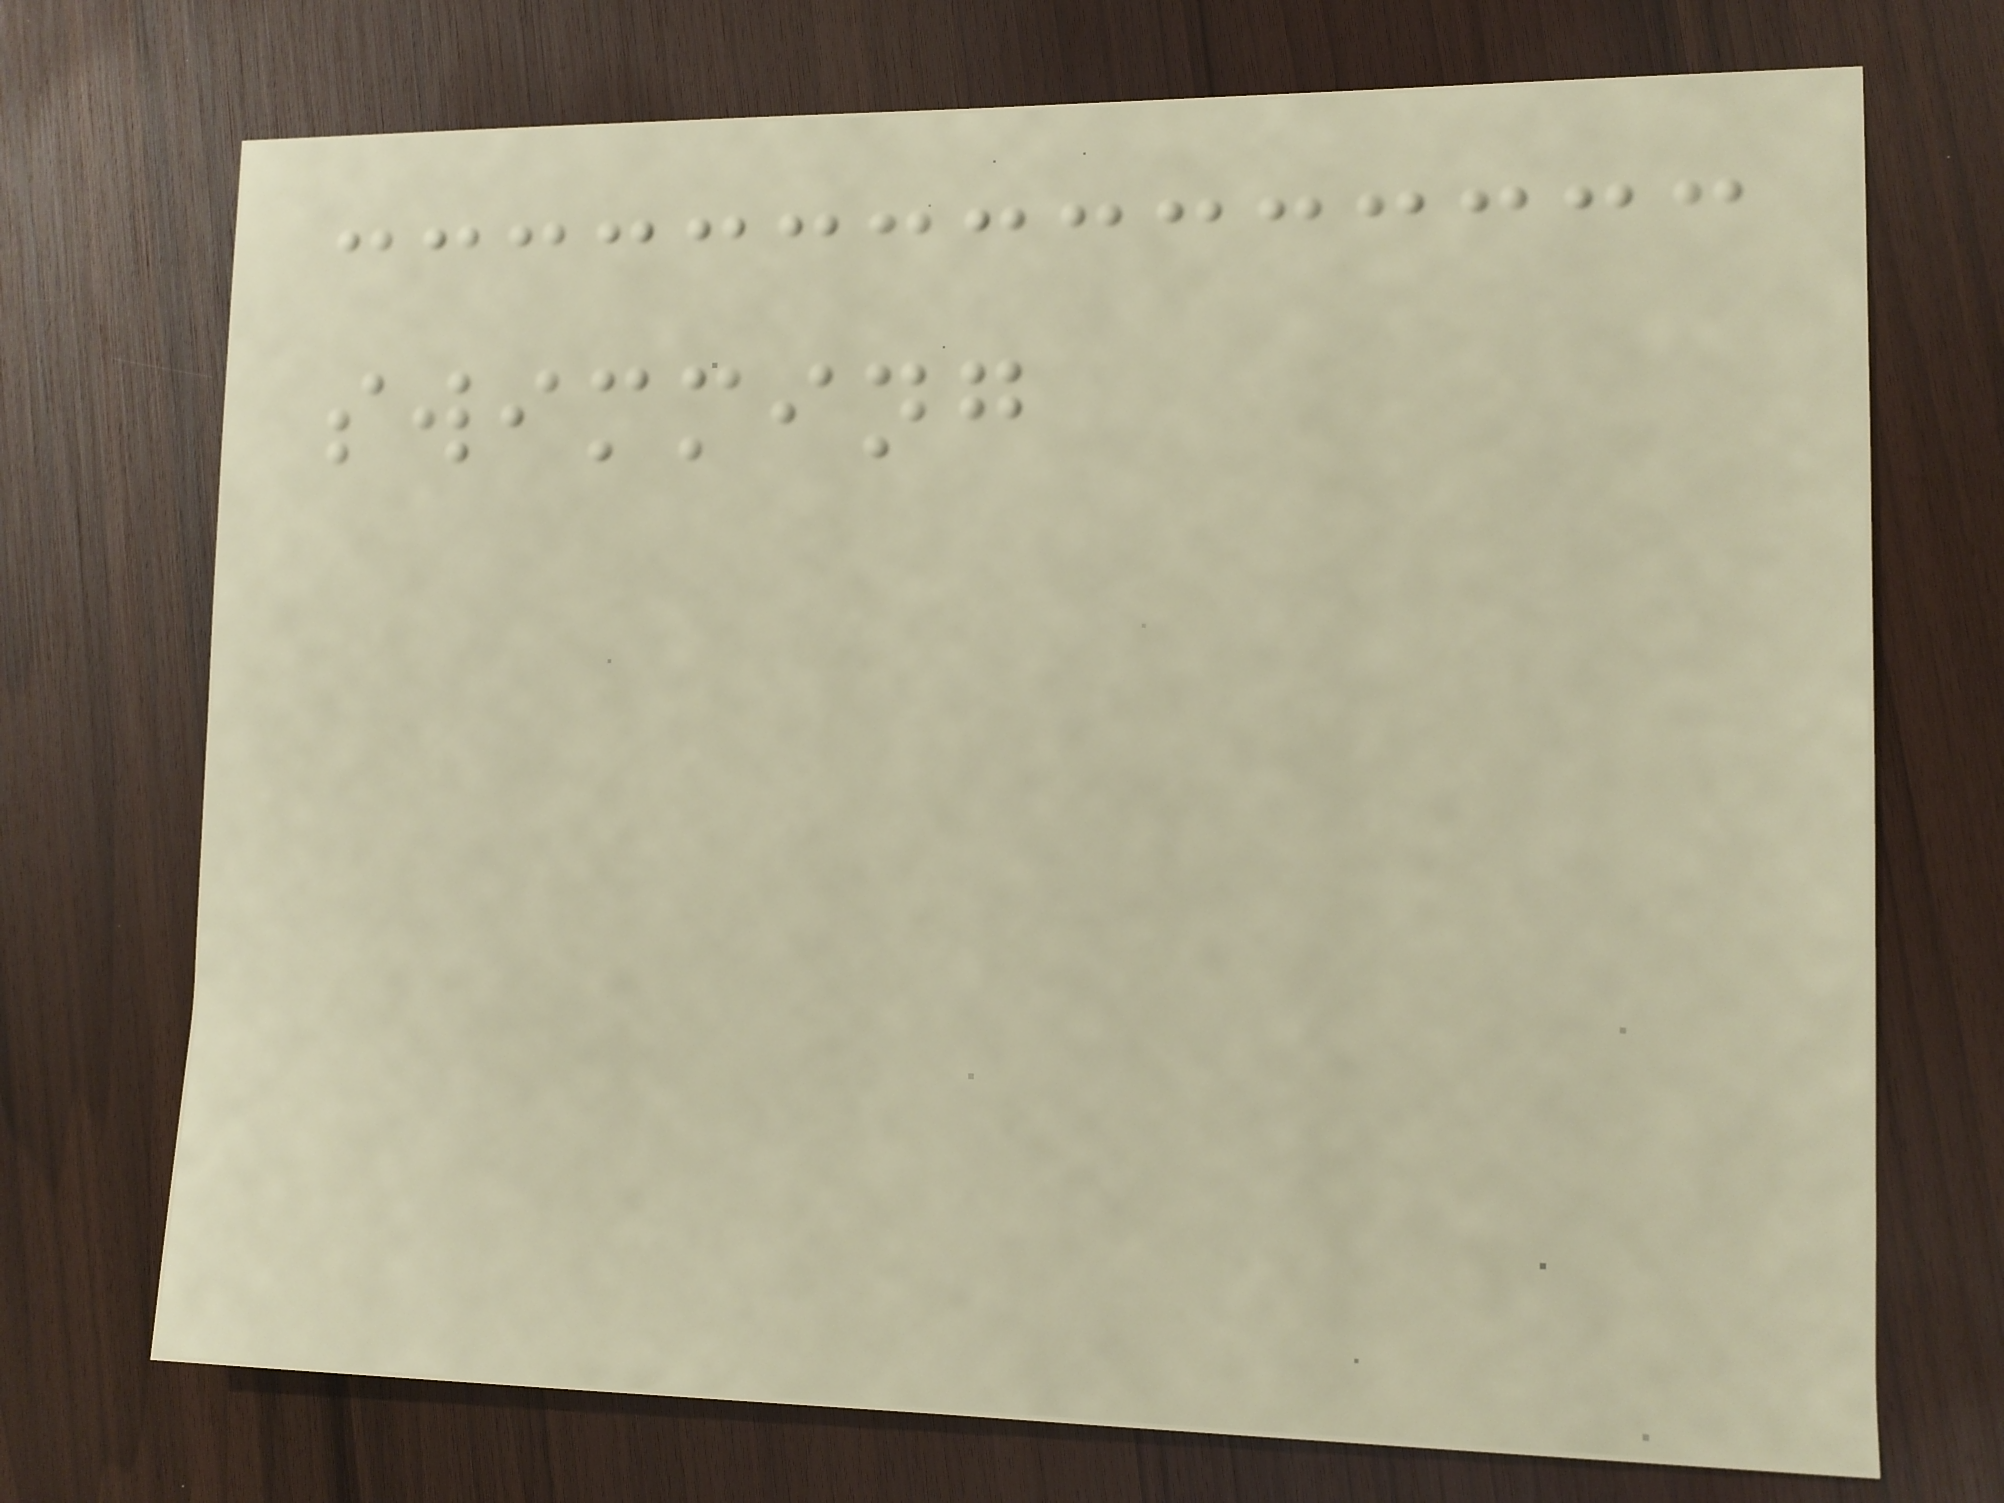swimming
